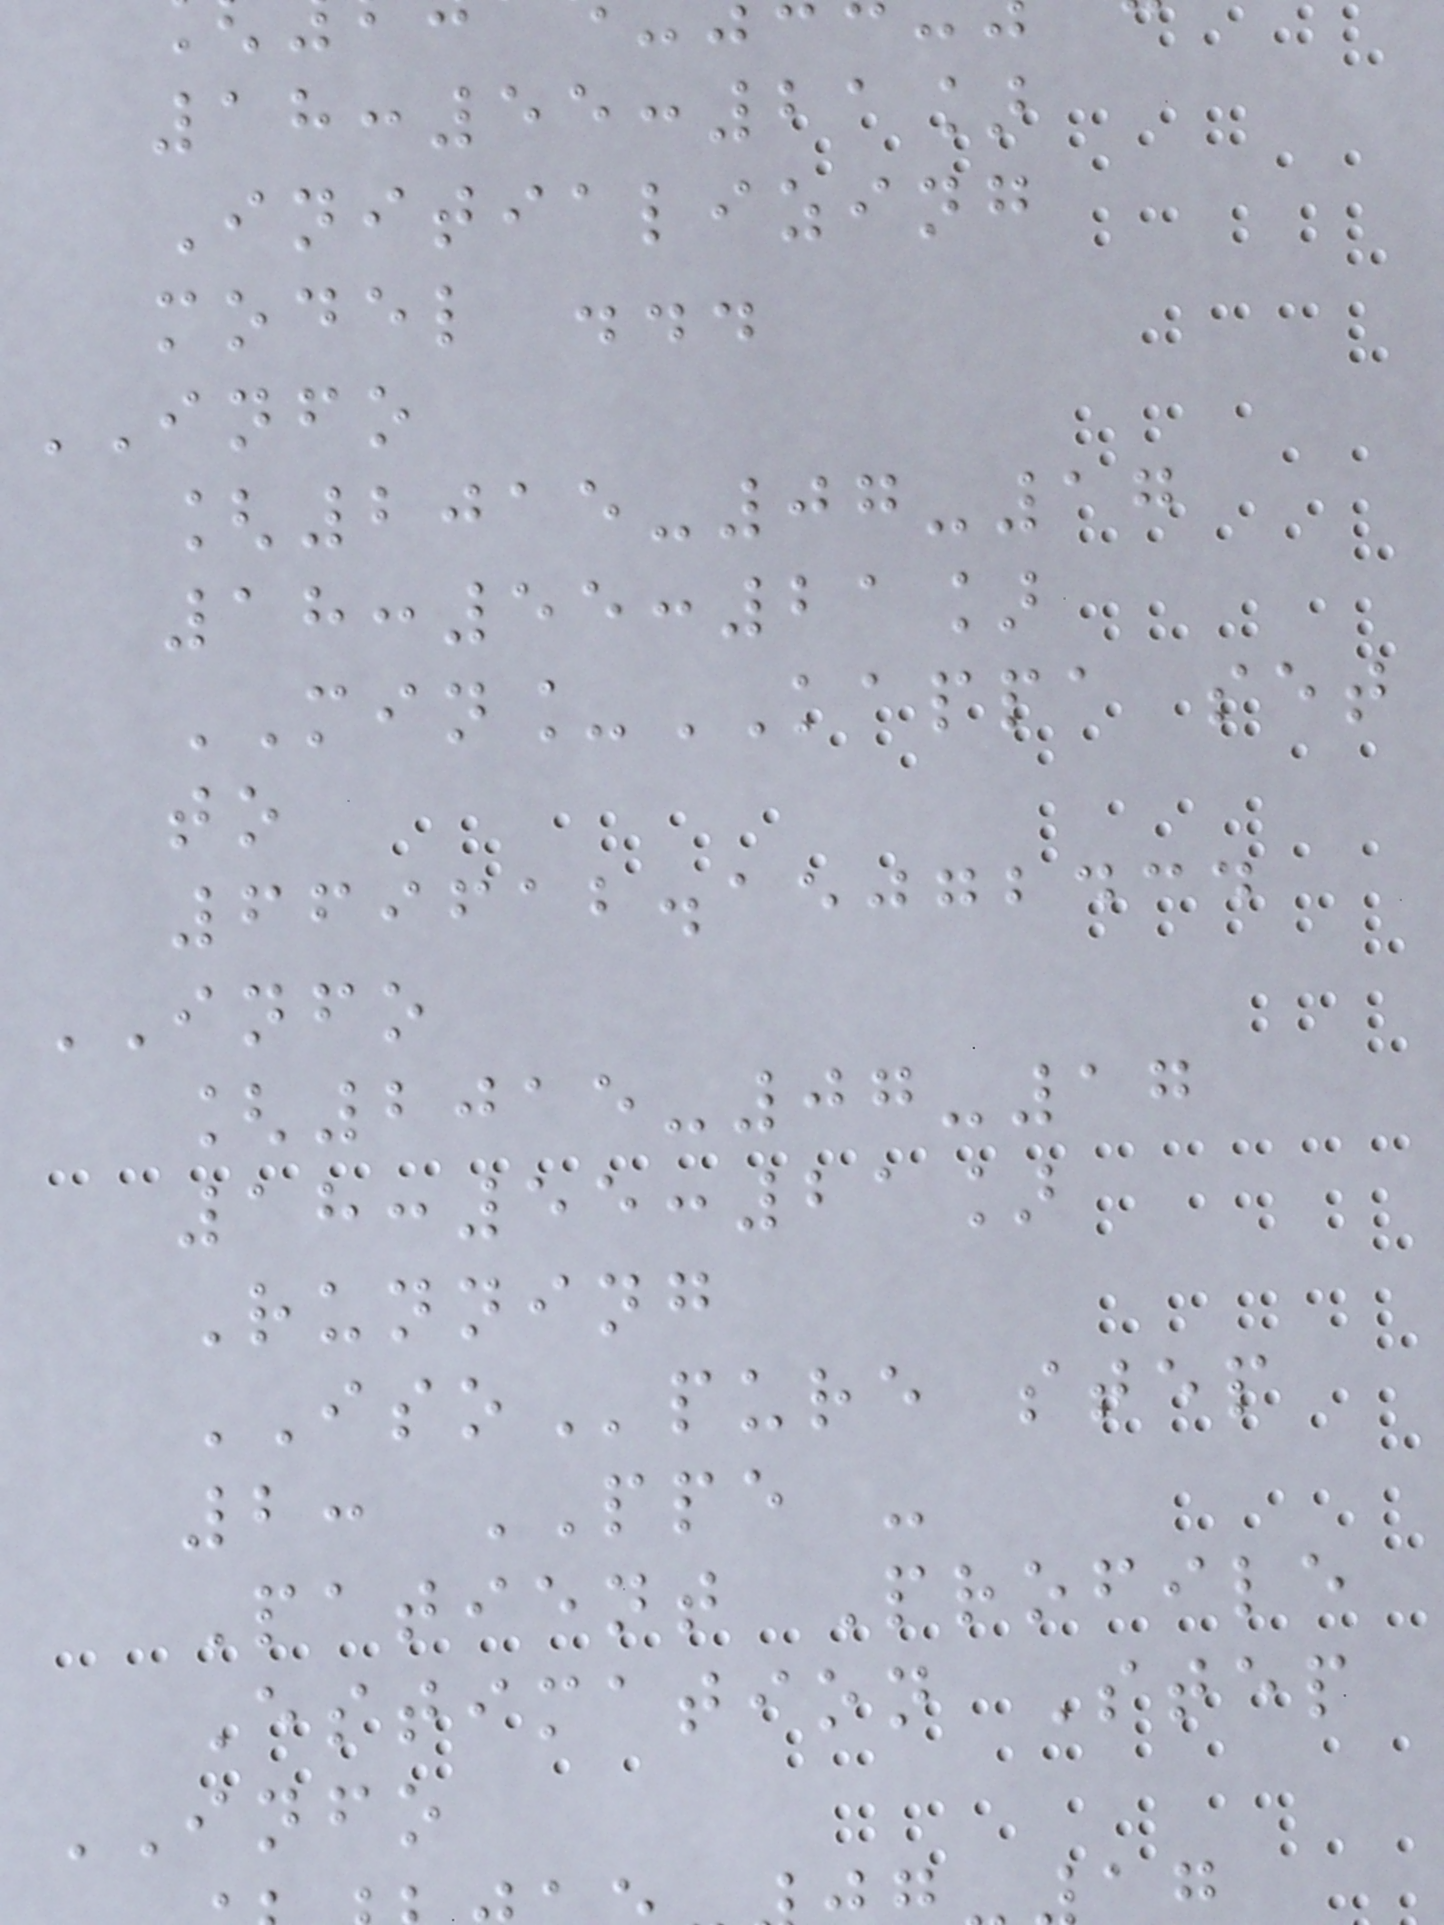18:55:21]
Initializing
model ...
INFO
[2015-07-17
18:55:21]
MIN_KAPPA set
to
669612.15072434
INFO
[2015-07-17
18:55:21]
Running
ISOpure step
2: PPE -
Patient Profile
Estimation Step
INFO
